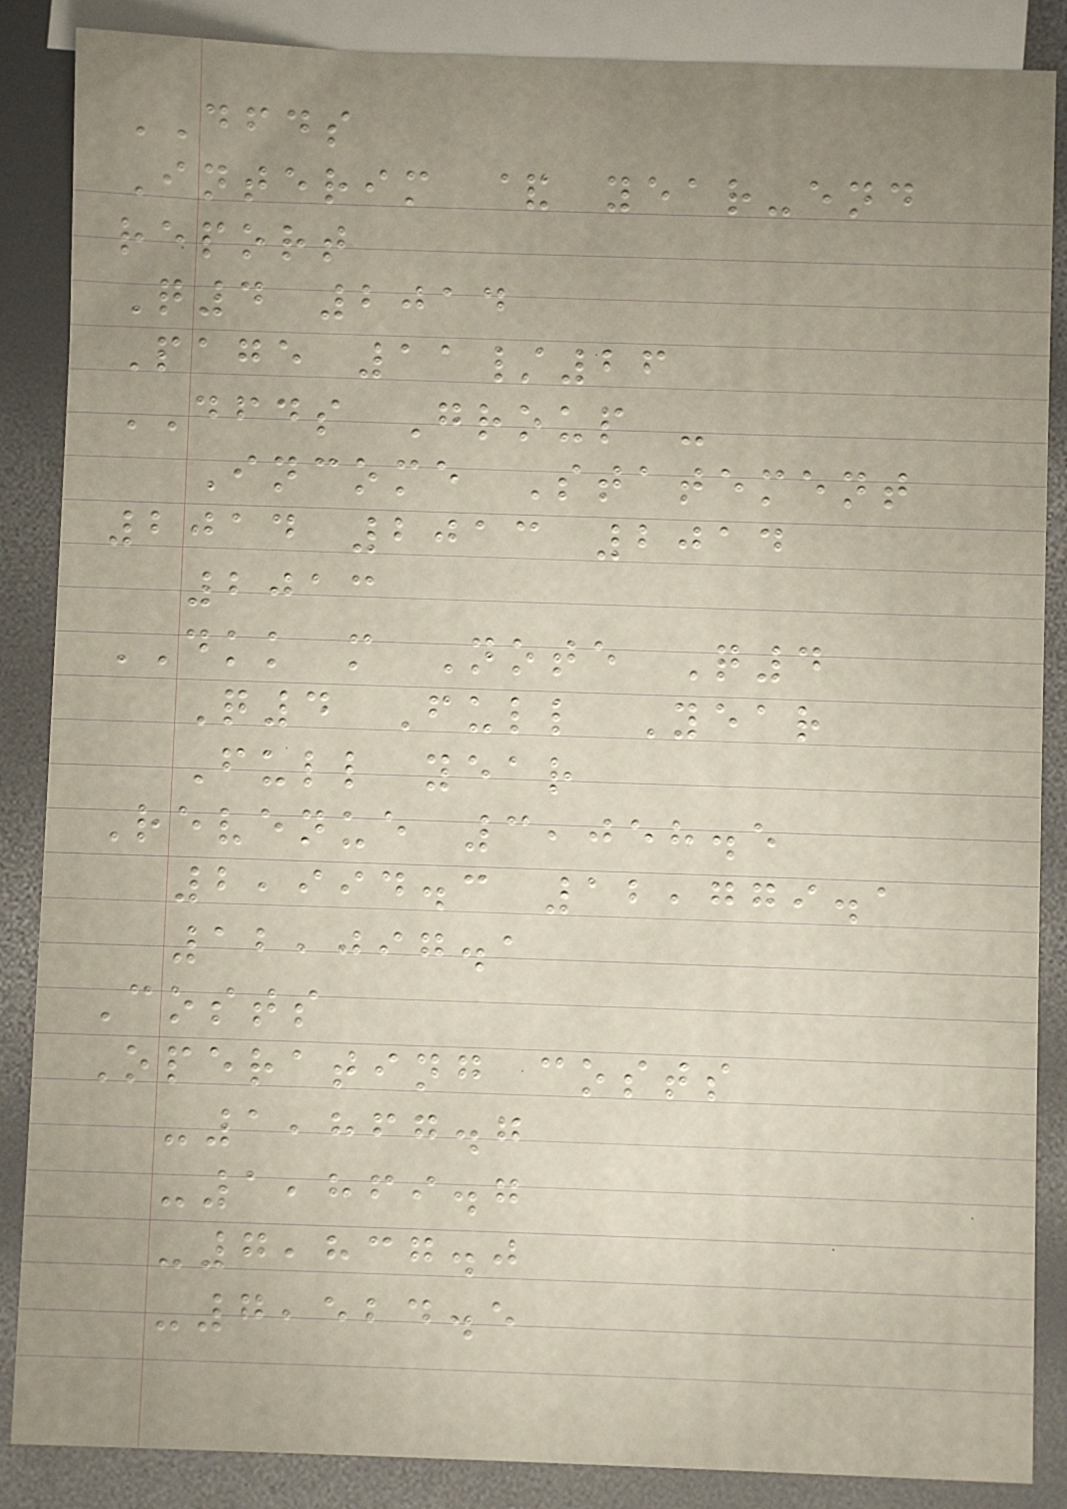DFDS
Interim & year-end
report
Q4 2014
Page 11/26
DFDS Group -
Income Statement
2014 2013 2014
2013
DKK m Note Q4
Q4 Full Year
Full year
Revenue 3,058.5
2,994.3 12,779.1
12,097.1
Costs
Operating costs
-1,867.7
-1,869.7
-7,837.0
-7,524.5
